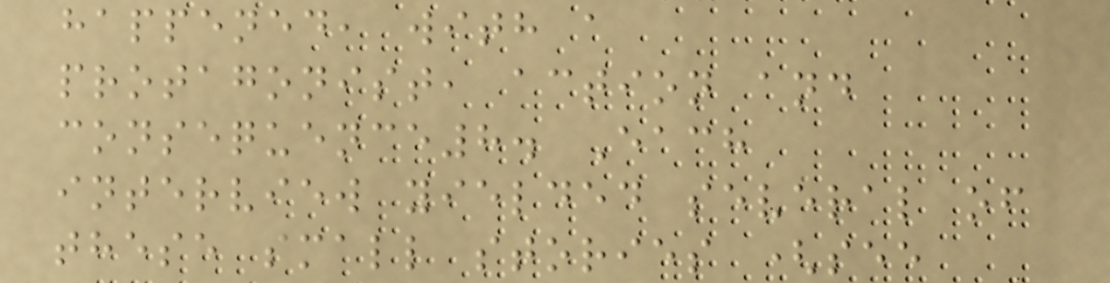happened, with a
protagonist, action and
consequence8. Each
interview yielded several of
these small stories (see
